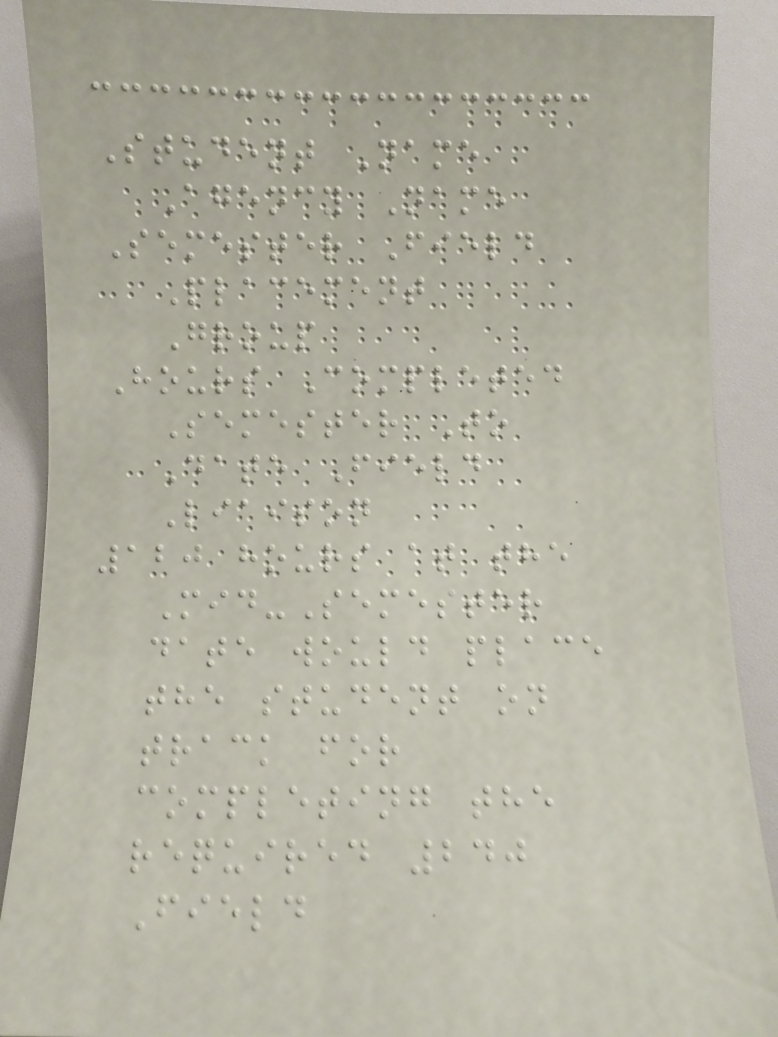Student Name
Agency Name
Semester Field
Placement
Group
Hours Completed
Semester To
Date Field
Liaison
120 hours at the
Mid-Semester
date would place
the student on
track for
completing the
required 240
Field
